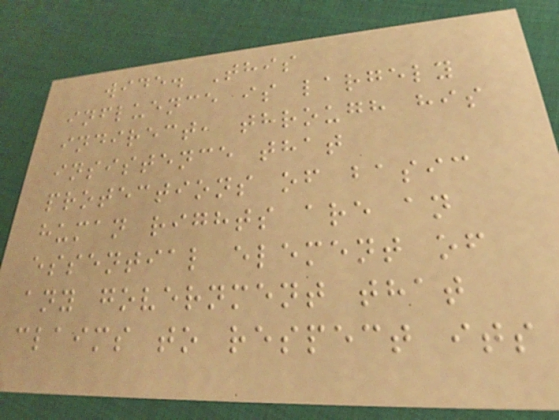wide. This
influence is largely
indirect, through his
insistence that
protections of basic
human rights are an
essential element of
any government that
claims to respect its
